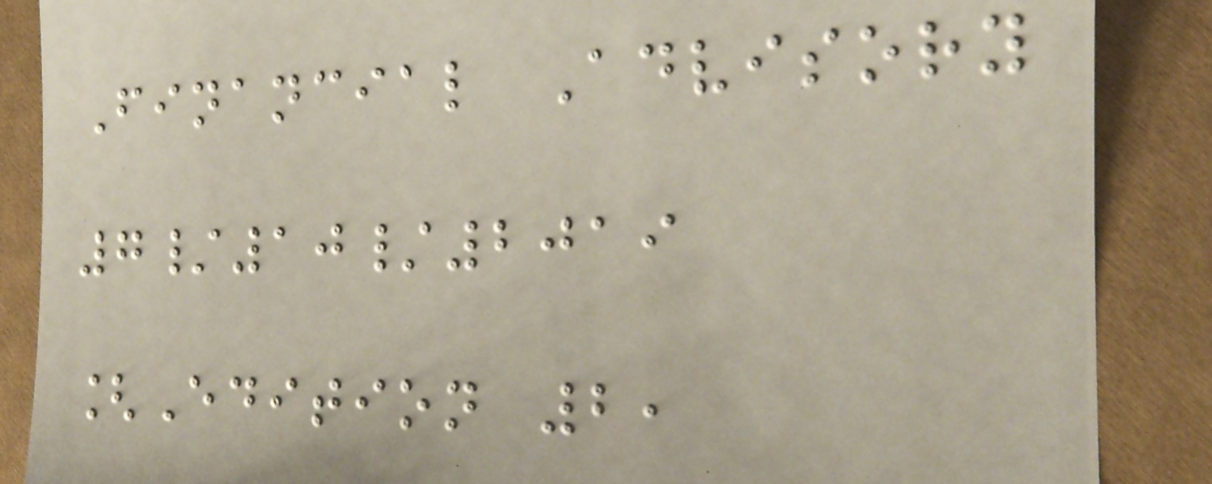Financial Advisory
7/10/2019
[Edition 2,
